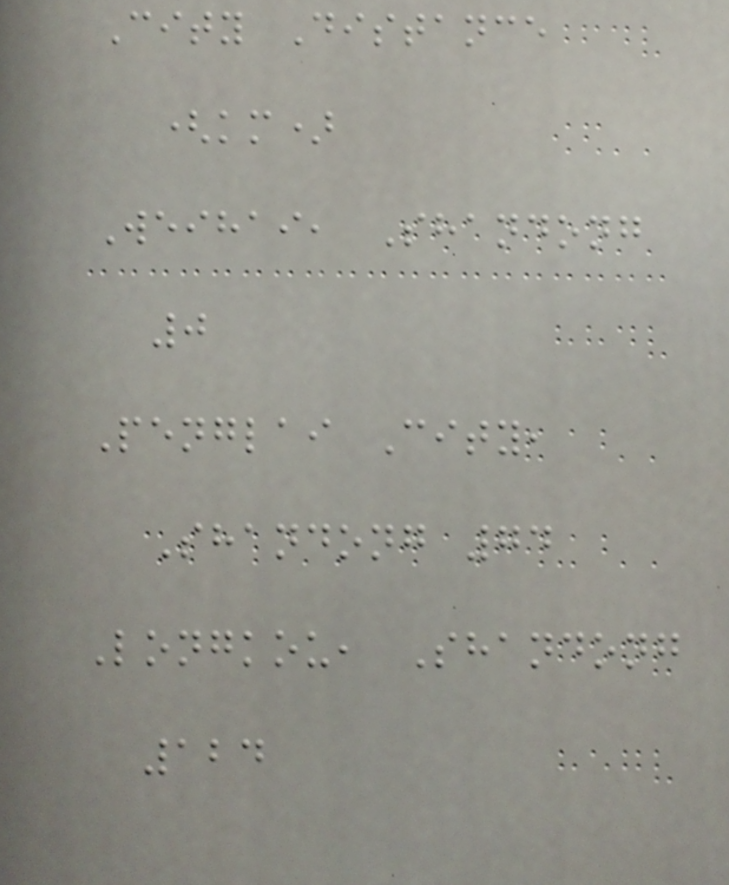City Distance
(km)
Weihai, Shandong
0
Penglai City,
Shandong 74
Longkou, Shandong
124
